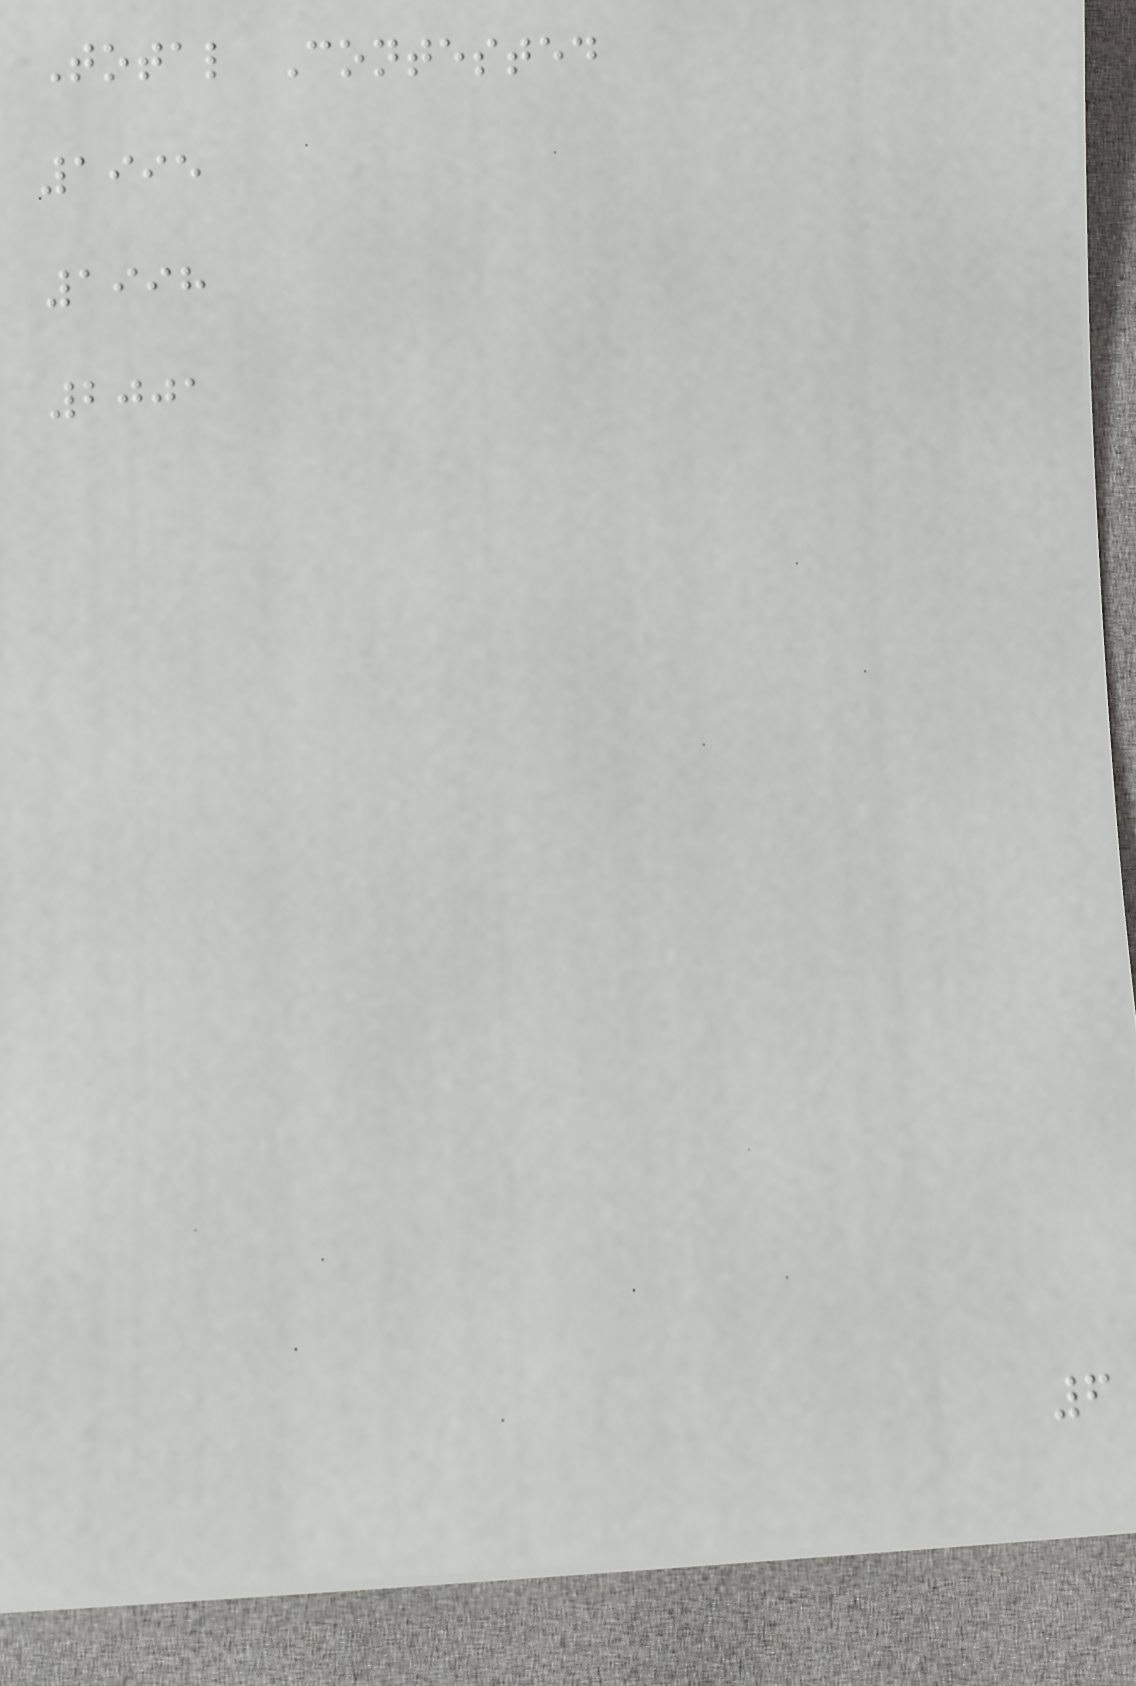Total Contested
1995
1998
2001
6
